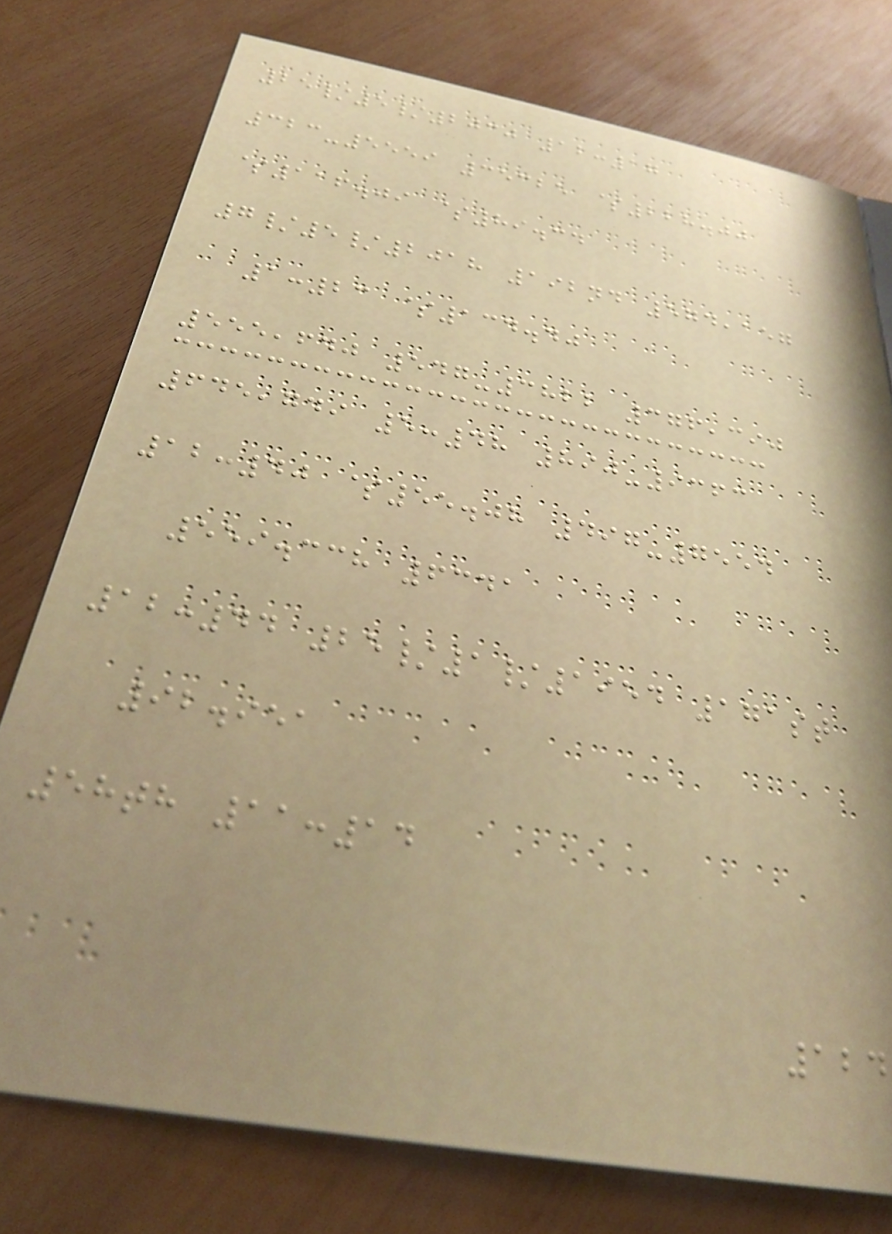25/5/2030 12:17
323-5559 35325 $228.00
$116.09 $89.34
7/5/2018 192nd 574,157
1:23 $134.40
555,640 547-3822 376,390
645,749 5:48 890-9363
12:40 $55.08 497-7554
559.338 6341
12:44 25/1/1954 171st
92.951
58th 11:14
124
